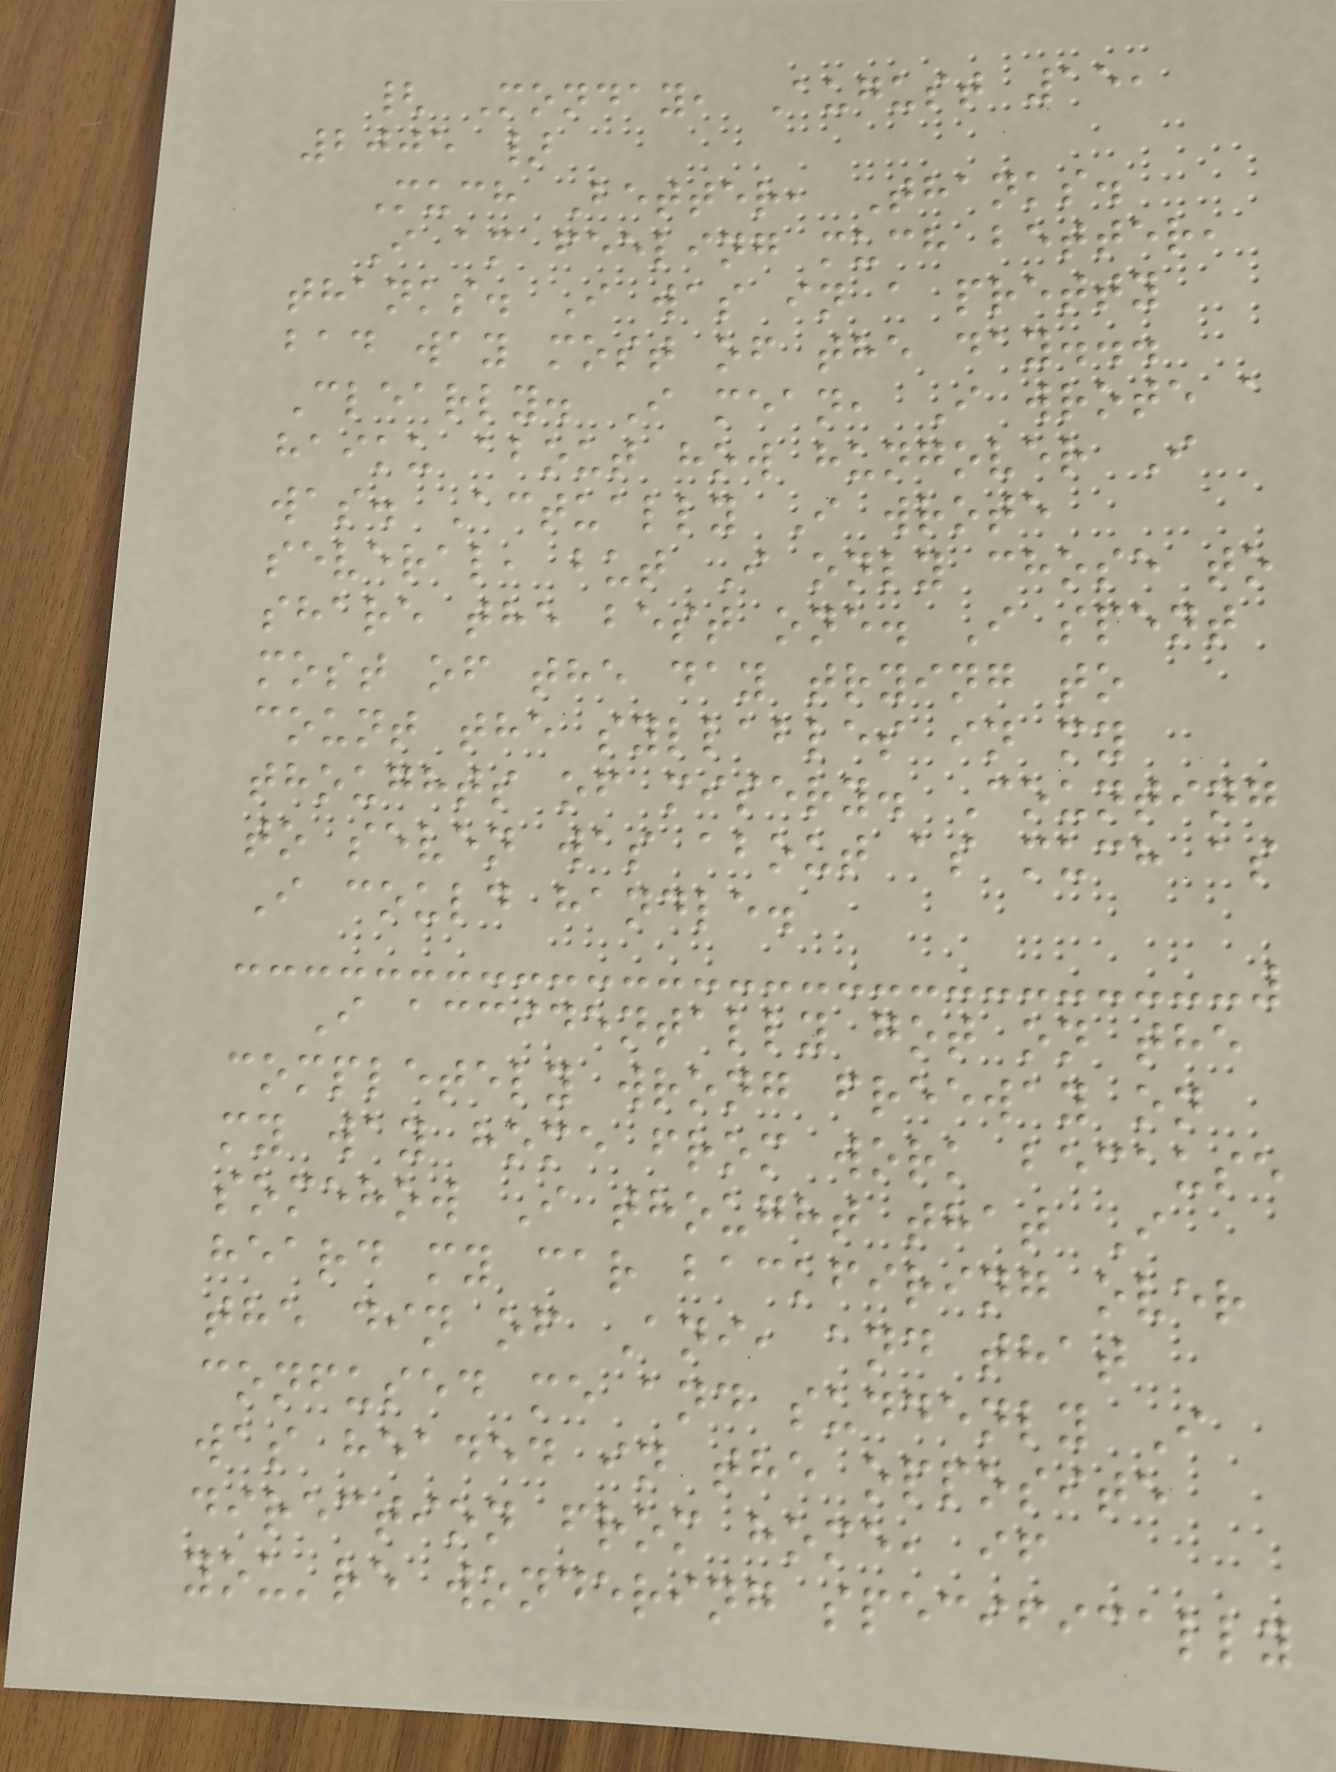{ Monday, August 15,
2005 }
Much Better, Thanks.
I am feeling much better,
thanks. I was in a pretty
bad way most of the day...
Clearly. I mean, I wrote a
haiku about how hungover I
was. Actually I wrote
several, but I only chose to
share the best one. I spent
most of the day trying to
count the syllables in my
thoughts of misery. Counting
to seven was about as much as
I could handle.
I accidentally got on the
completely wrong freeway on
my way home from work because
somehow I thought that I
heard my car backfiring over
the din of Ani, and that
confused me and suddenly I
was headed in the opposite
direction from home, if
you're wondering specifically
